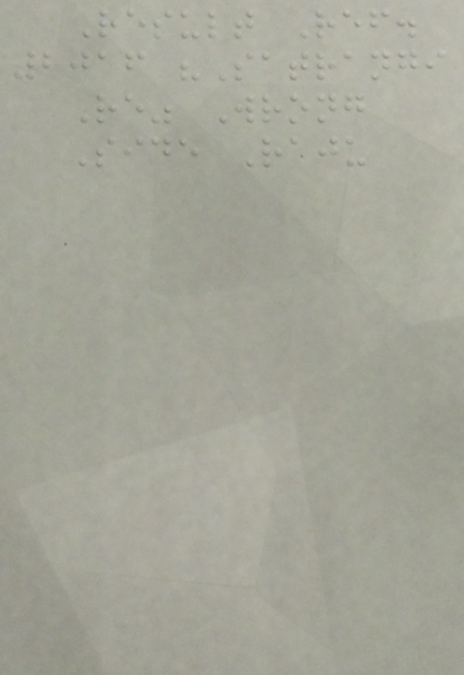Result Ref.
2016 "Satrangi
Re" Wrong
Side Raju
